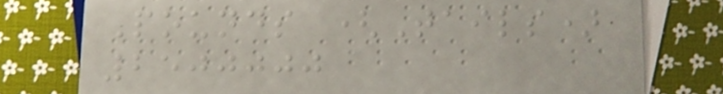Pounds (Tails)
2500000
